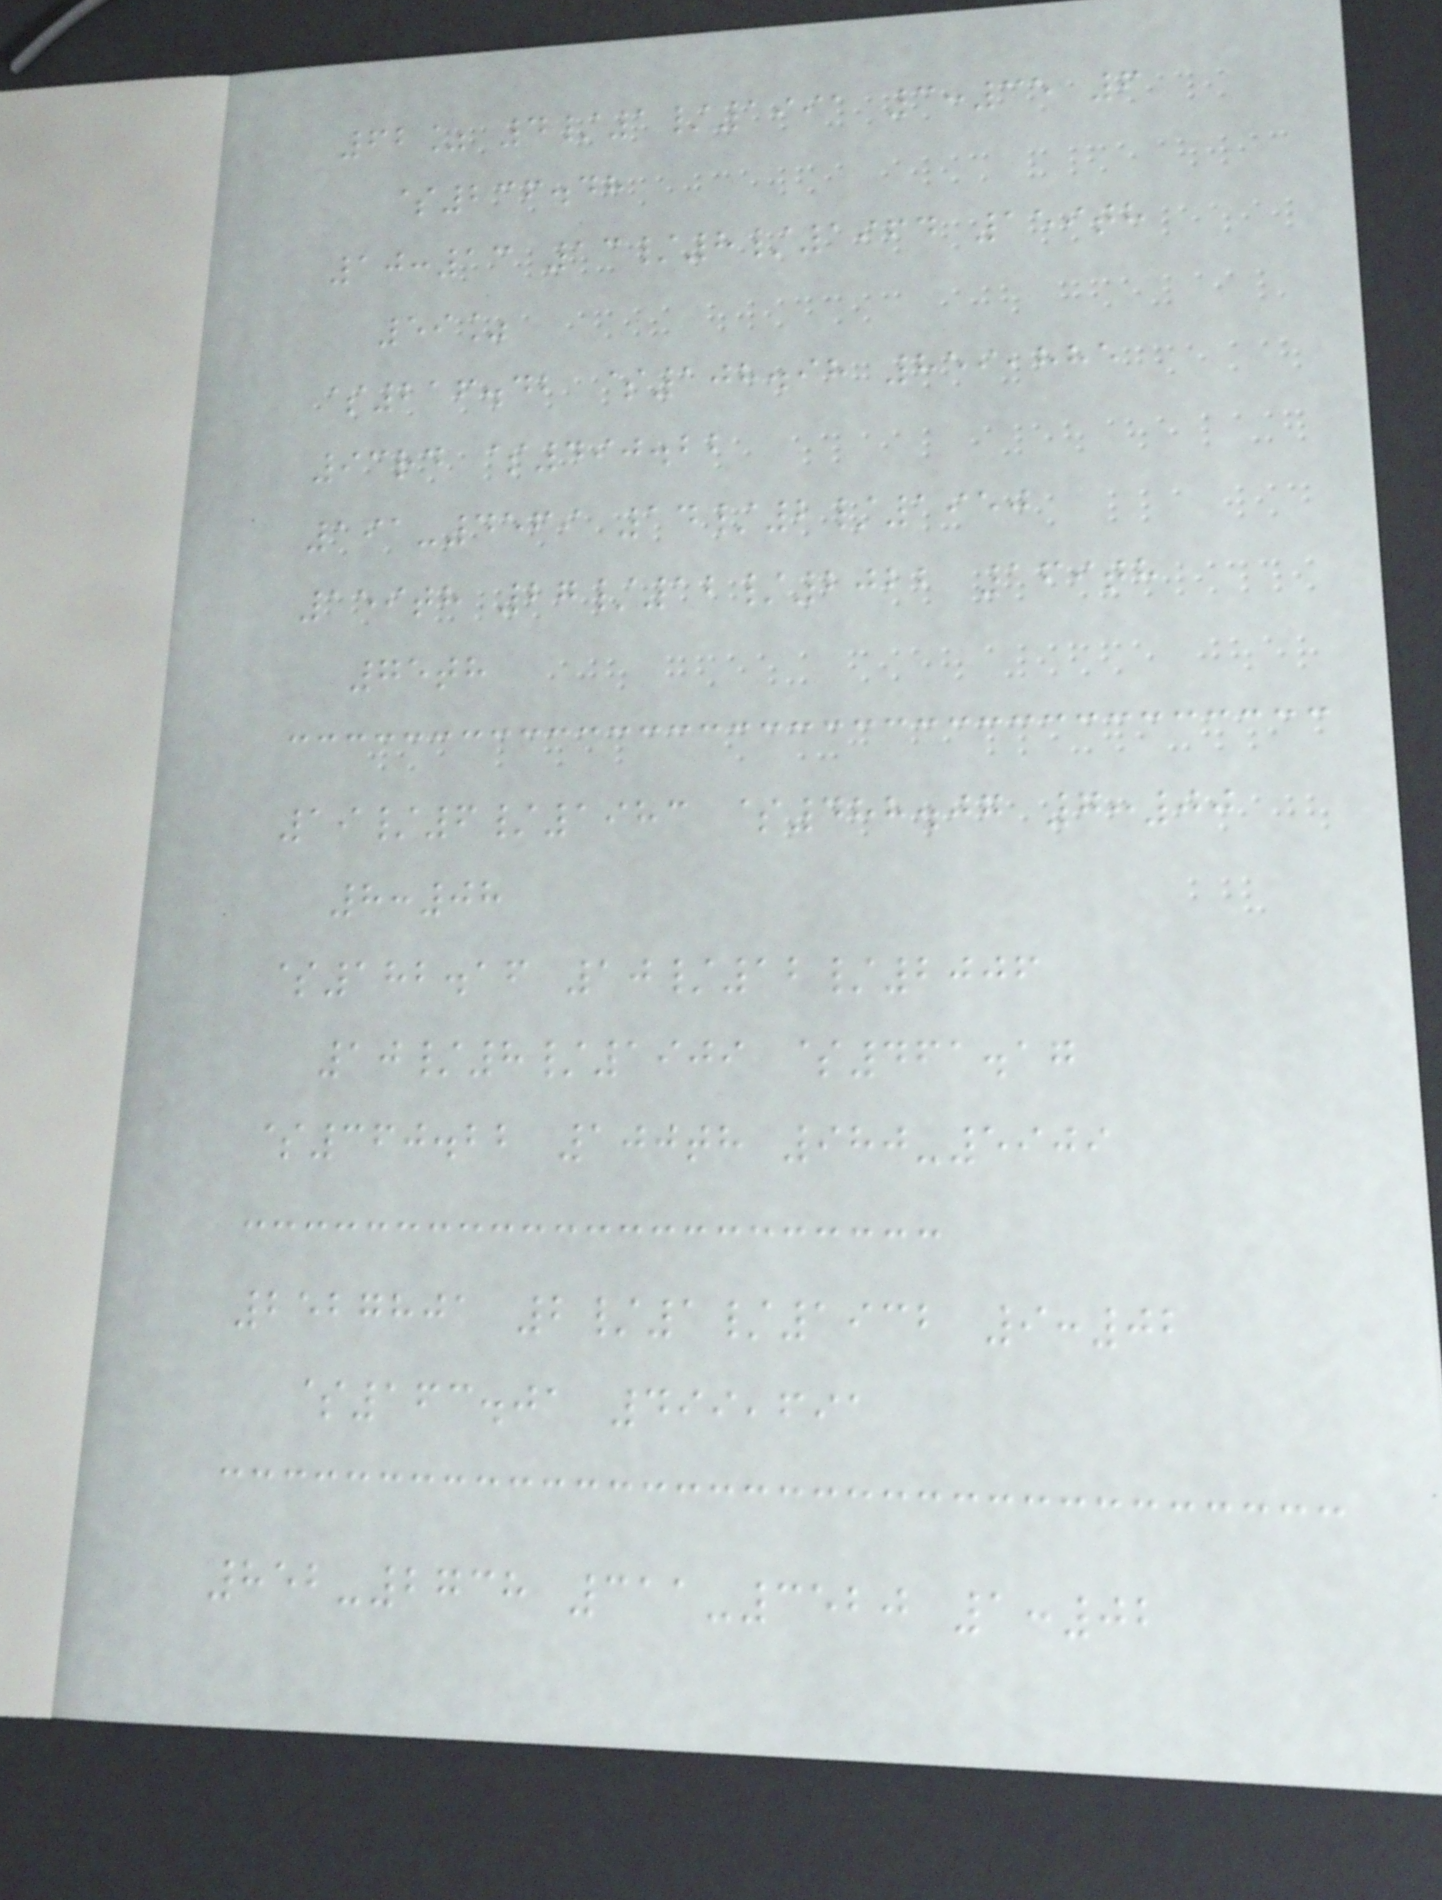62% 4/1/1991 3:35 6
$236.48
10:13 13/8/1964 159th
59%
$216.42 $108.98 859,885
93rd $490.22
191-4569 14/2/1950
159th 27/12/2022 169th
75th
19/6/1983 $488.07 7:00
8:08
$182.16 10/12/2006
10/8/1909 $461.17
$360.22 100th 980-5909
2527801 2/1/1932 9:02
$163.01 499,691
852-2738 311-3520 1:02
